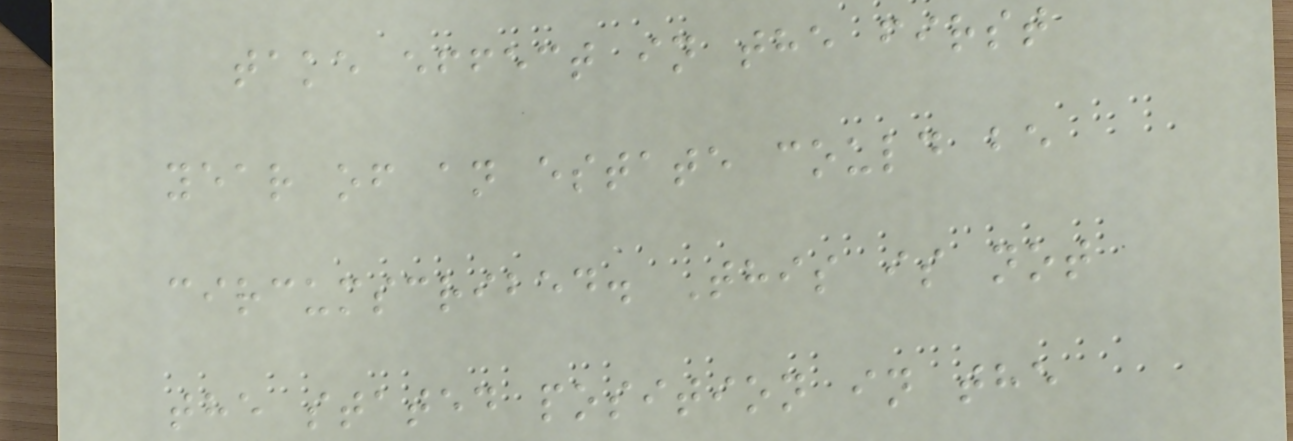take effect in the first
year of an estate could be
circumscribed. This is not
the stated position in the
